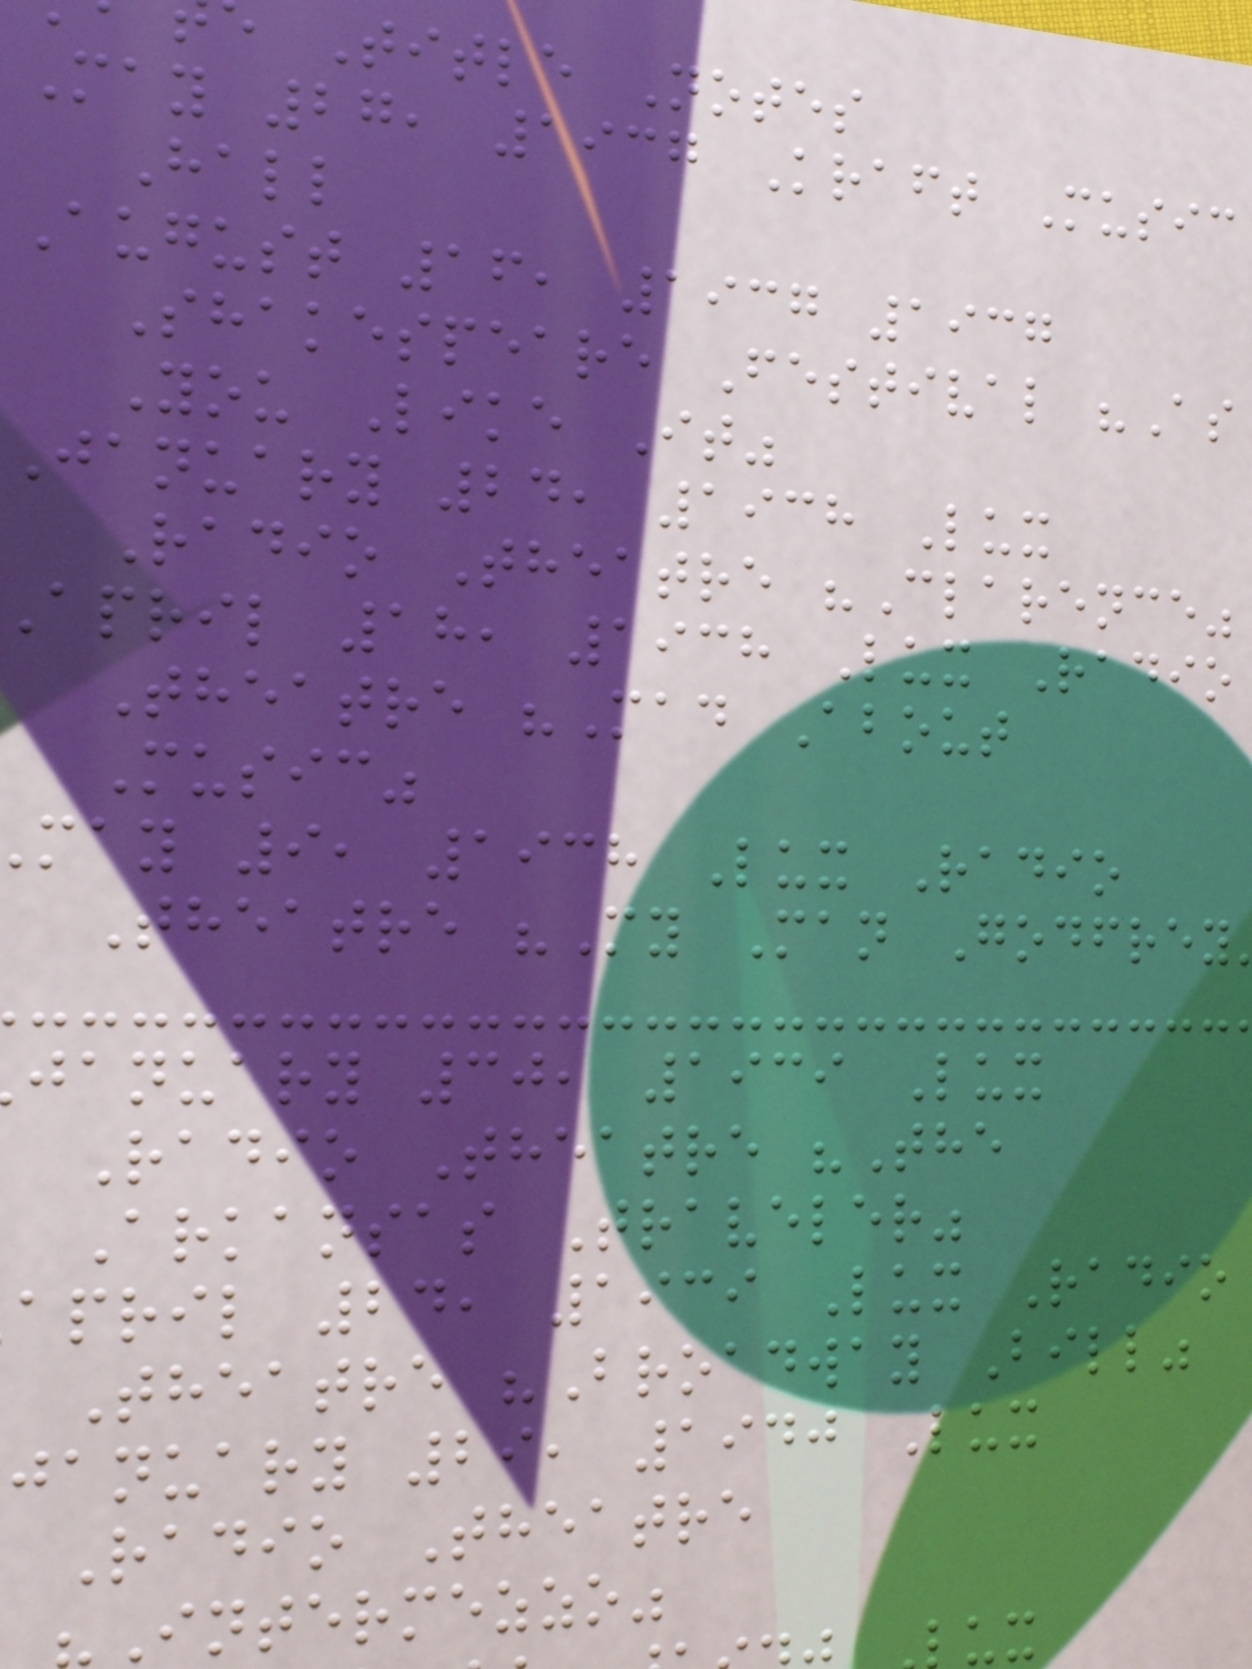Title Notes
May 27, 1937 Kraft Music
Hall
August 16, 1937 1937
Shakespeare Festival "As
You Like It"
January 24, 1938 Lux
Radio Theatre "Clarence"
april 18, 1938 Lux Radio
Theatre "Mad About
Music"
may 9, 1938 Lux Radio
Theatre "My Man Godfrey
january 30, 1939 Lux
Radio Theatre "The
Arkansas Traveler"
april 24, 1939 Lux Radio
Theatre "Broadway Bill"
january 29, 1940 Lux
Radio Theatre
Intermezzo"
